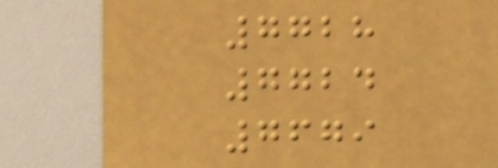7728
7724
7679
